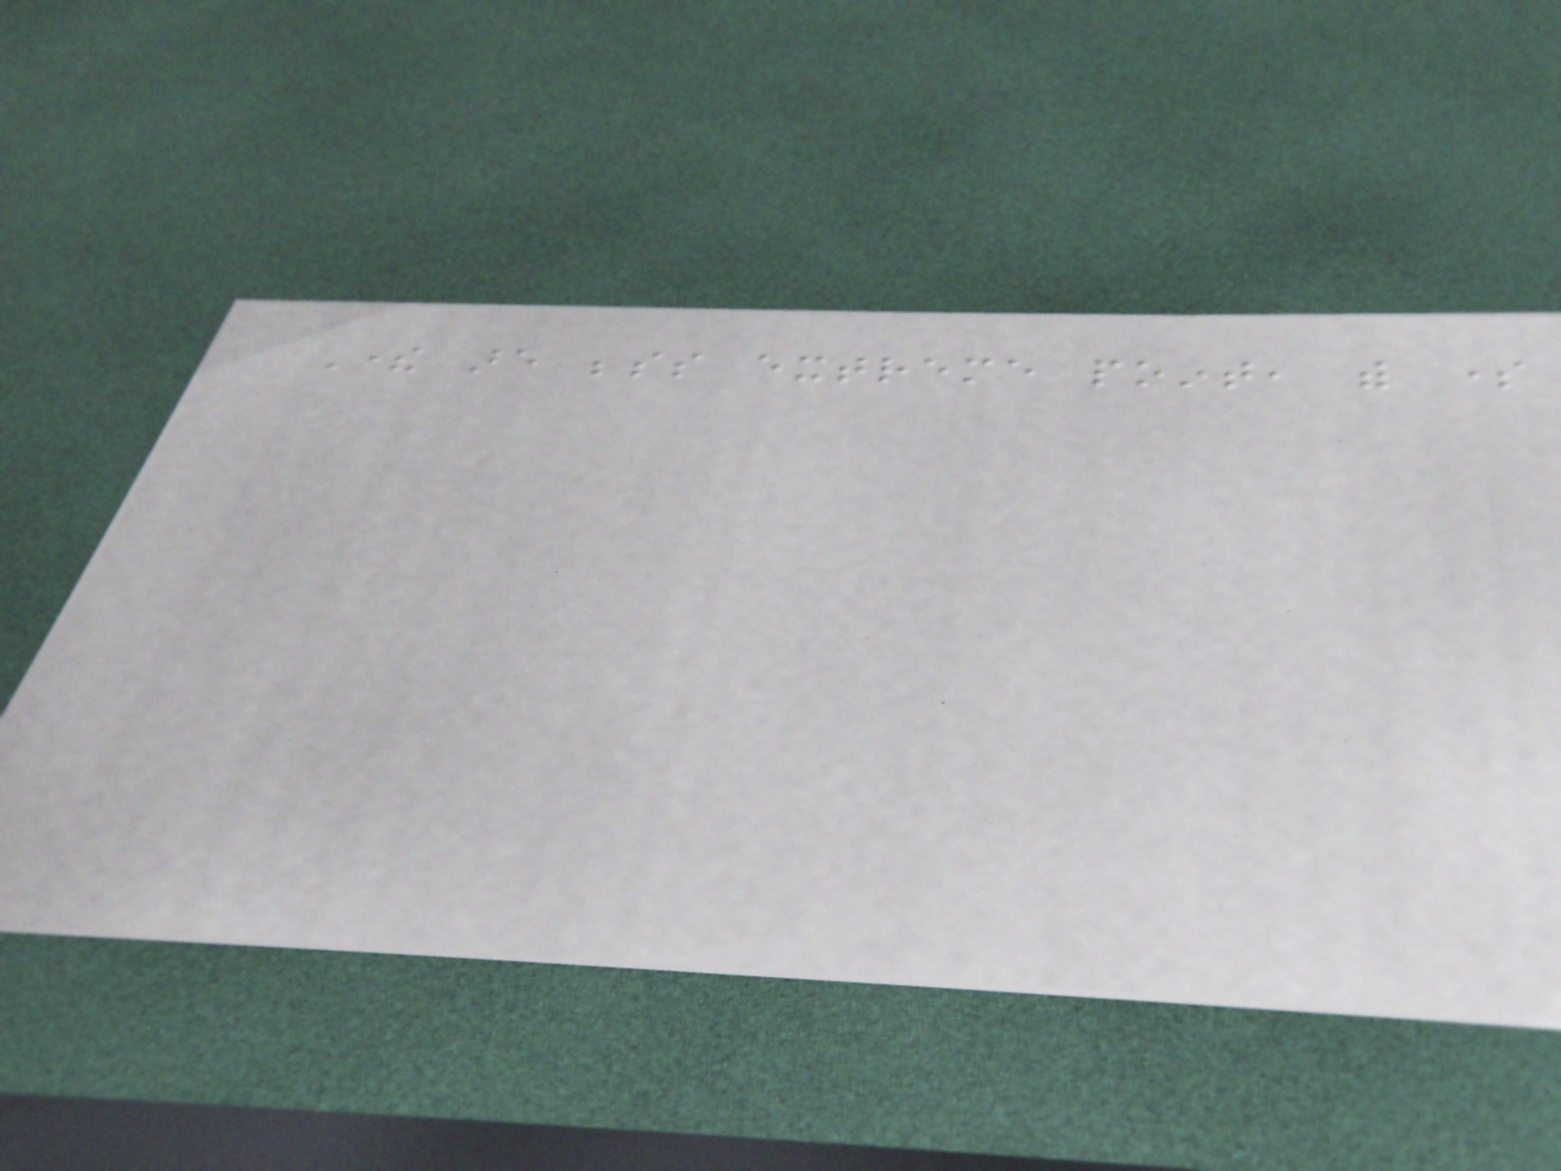There are besides extreme point, with some
